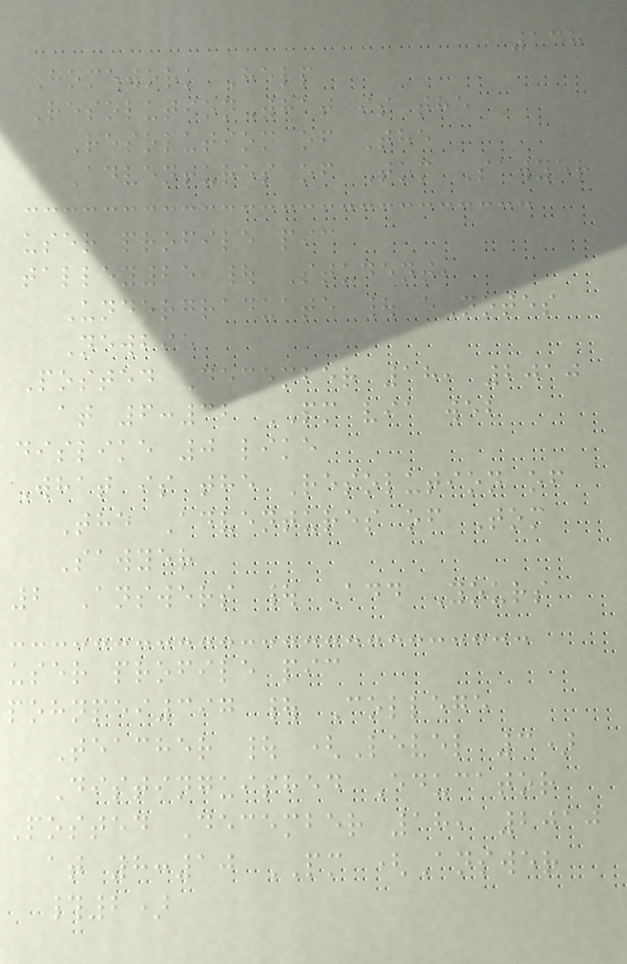138
Homework Help
ResolutionWhat is the
Resolution of The
Adventures of Tom Sawyer
user profile pic
talley25 | Student,
Undergraduate | eNotes
Newbie
Posted December 18, 2010
at 6:32 PM via web
dislike 0 like
What is the Resolution of
The Adventures of Tom
Sawyer
2 Answers | Add Yours
user profile pic
pohnpei397 | College
Teacher | (Level 3)
Distinguished Educator
Posted December 18, 2010
at 8:10 PM (Answer
#2)
